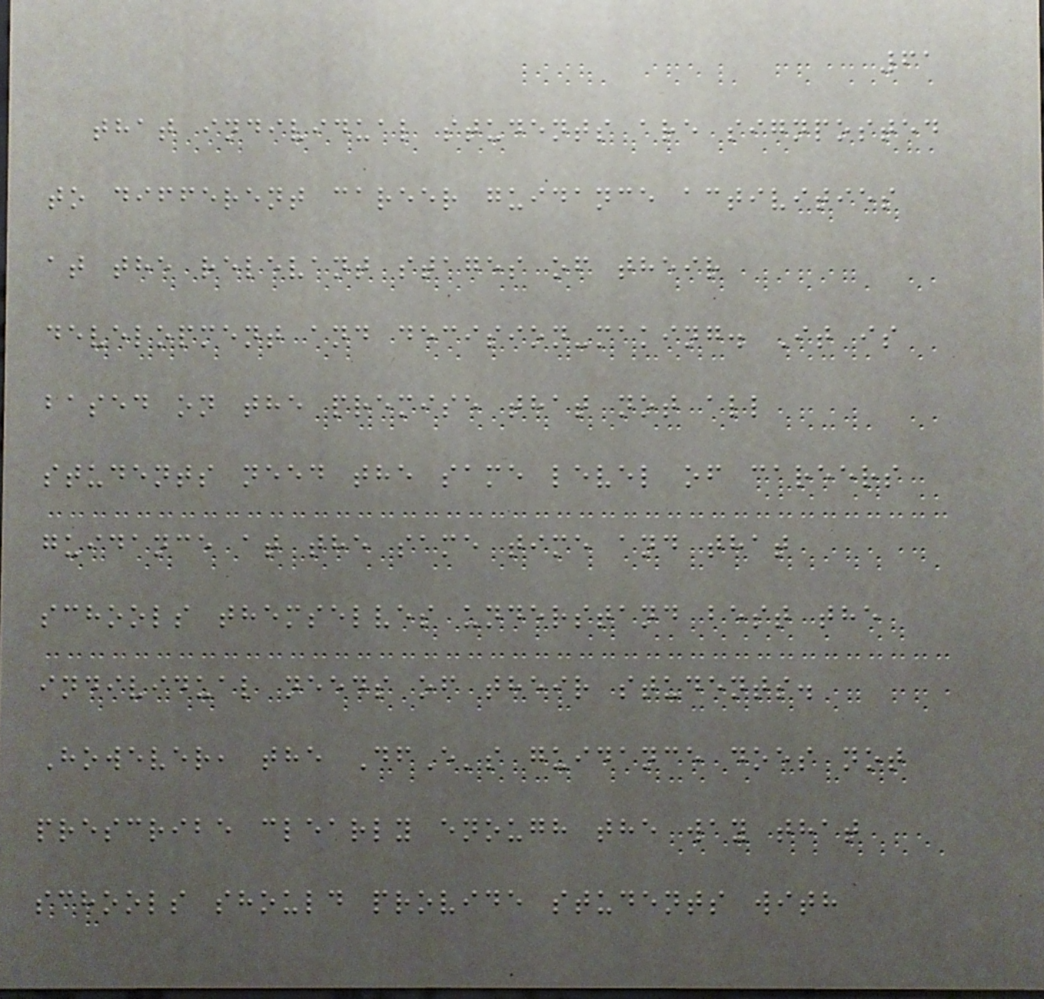61
that individual students are signposted
to different career guidance activities
at the relevant stages of their
development and decision-making. It is
based on the premise that not all
students need the same level of careers
guidance at the same time and that
schools themselves understand best the
individual needs of their students.
However, the DfE's guidance does not
prescribe clearly enough the way that
schools should provide students with
